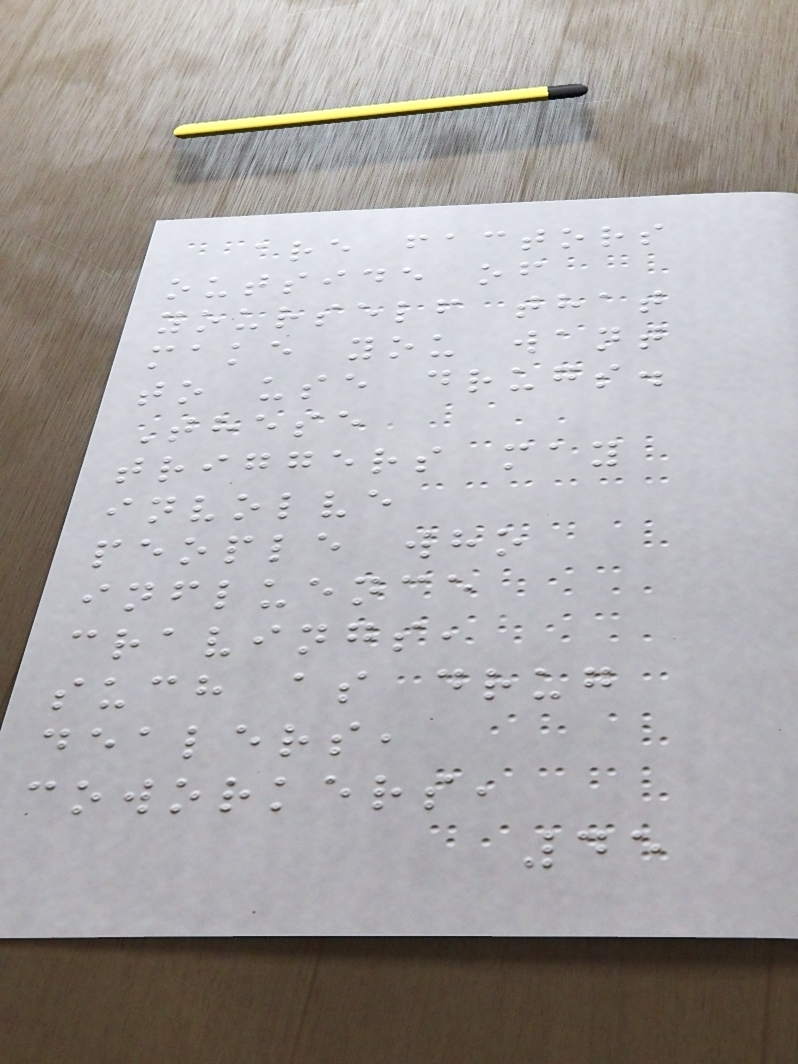are factors
outside of
yourself that
make you want
to use drugs.
These
triggers may
involve
people who
influence
cravings,
such as drug
dealers,
coworkers,
45
